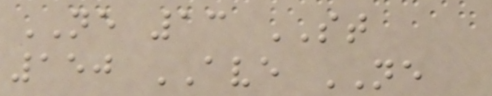NE 13 ST
150 AVE NE
